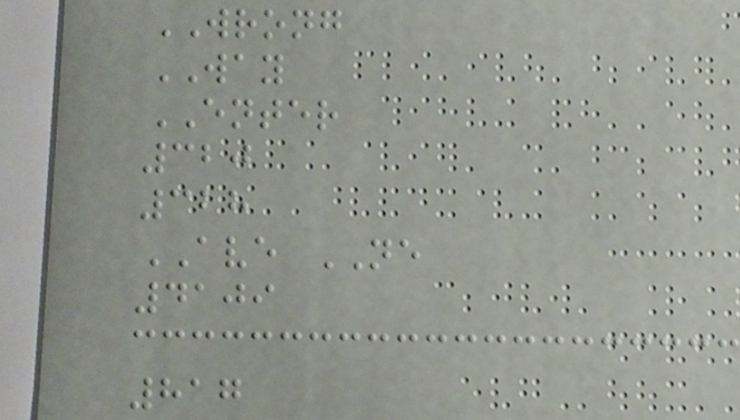WRONG
WAY
ENTER
320
328
AVE NE
4109
817
